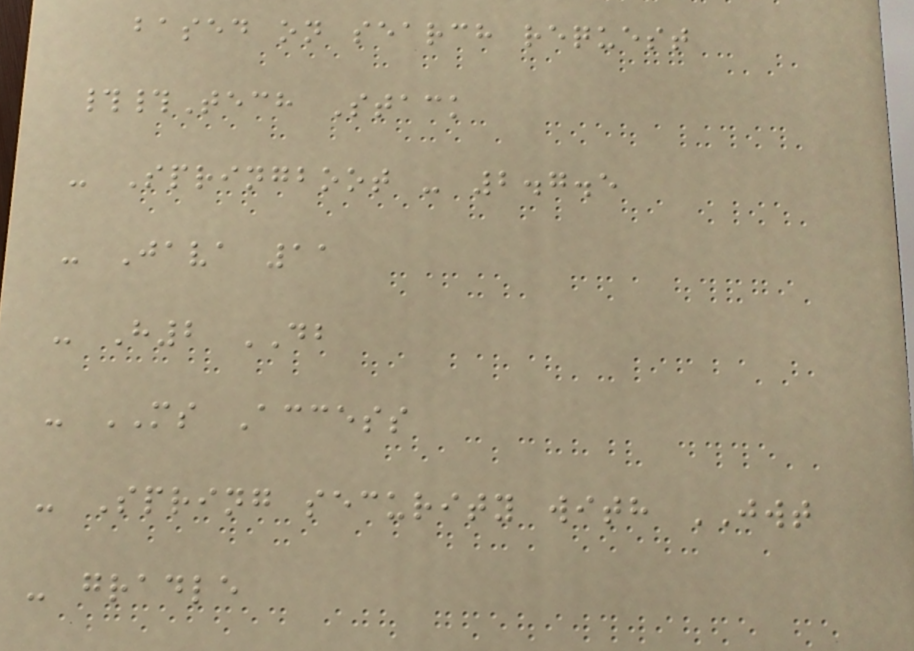based on search request
##Tech Stack
- Springboot - 2.7.5
- Java 11
- H2 DB
- MS Access
- Spring security with JWT
- gradle
